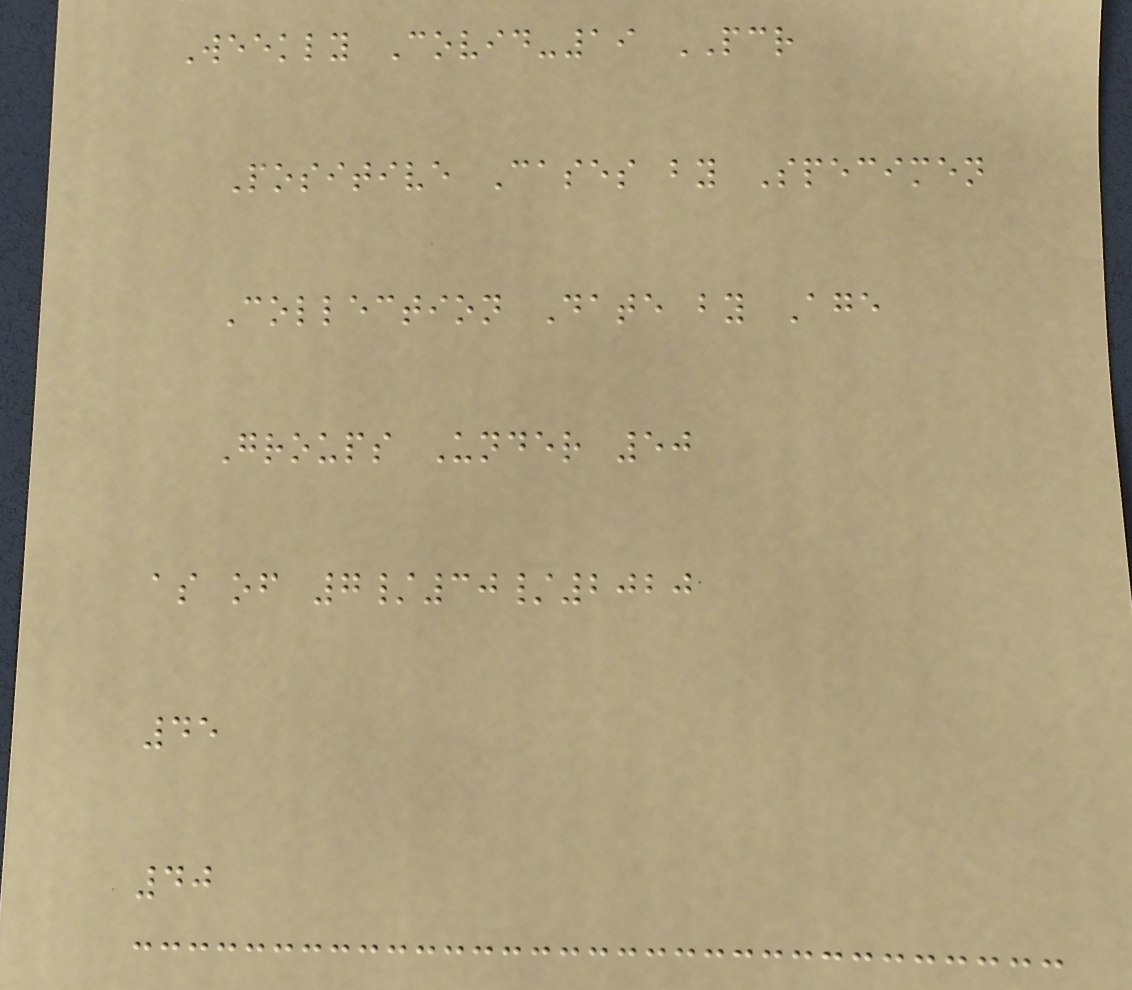Weekly Covid-19 PCR
Positive Cases by Specimen
Collection Date by Age
Groups Under 50
as of 7/30/2020
45
40
